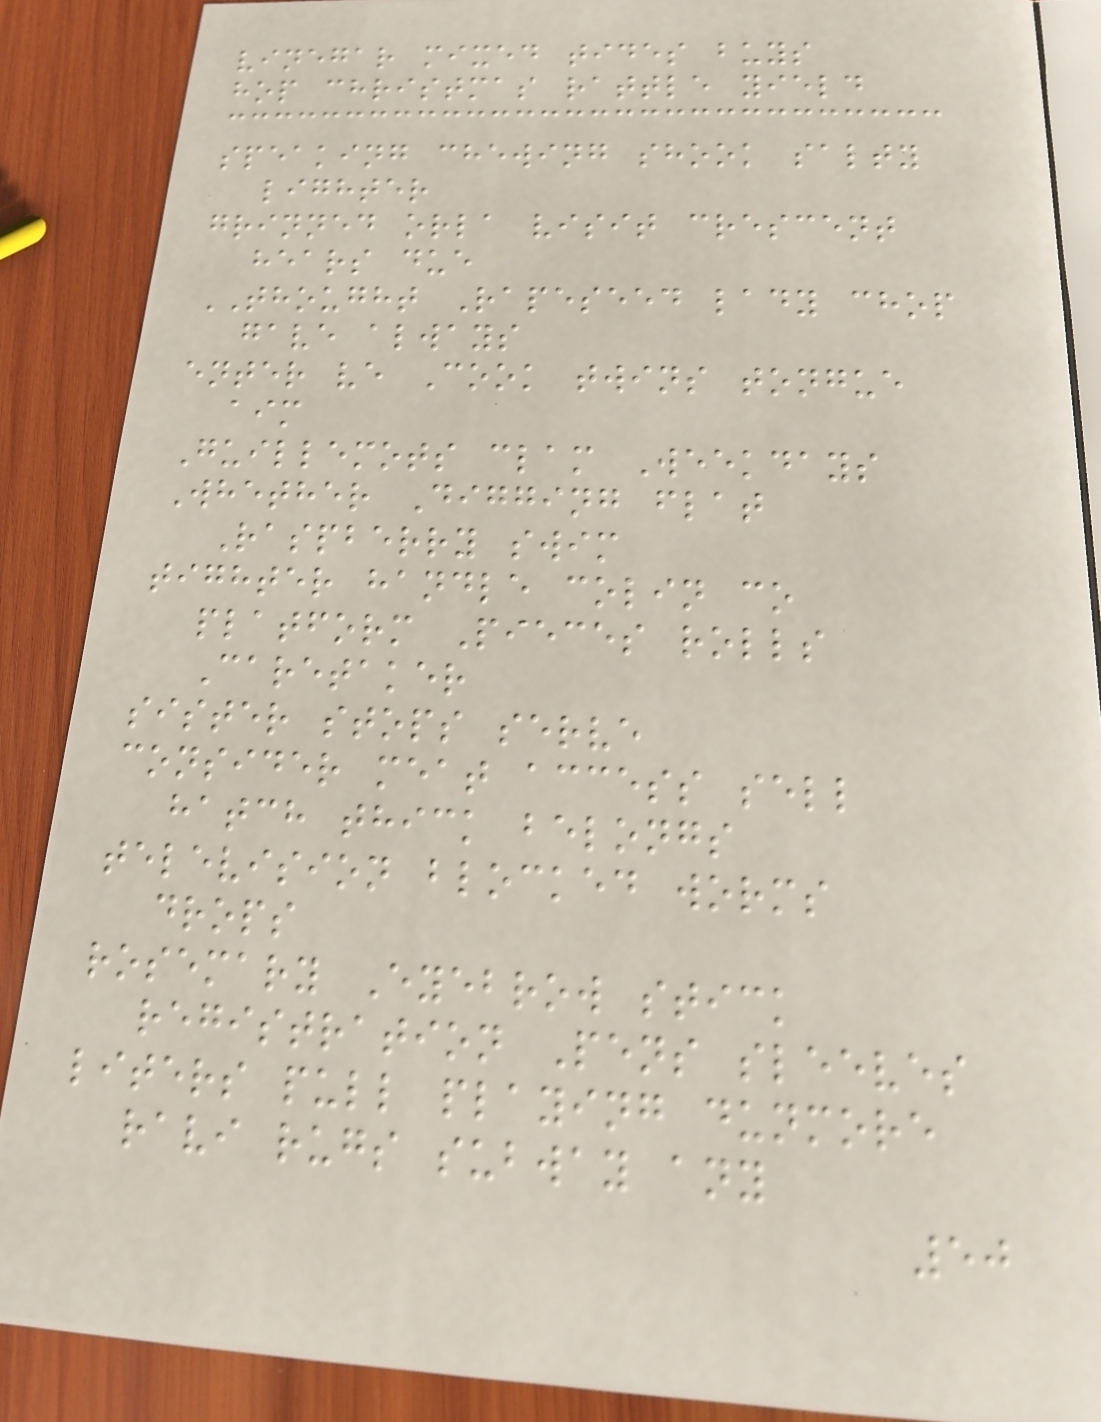vinegar mixed tides buys
hop christmas rattle yield
speaking chewing shook salty
lighter
grinned orla visit crescent
hears due
THOUGHT Rapeseed lady chop
gave always
enter ve Cook twins tongue
aim
Guillemots clam Weekdays
Whether Digging flat
Raspberry swim
tighter handle colin co
platform Pieces rolls
Caretaker
sister stops serve
consider meat access sell
hatch thick belongs
television blocked worms
drops
rosemary Eyebrow stick
registration Pens sleeves
liters pull playing dunmore
ravi rugs subway any
50
